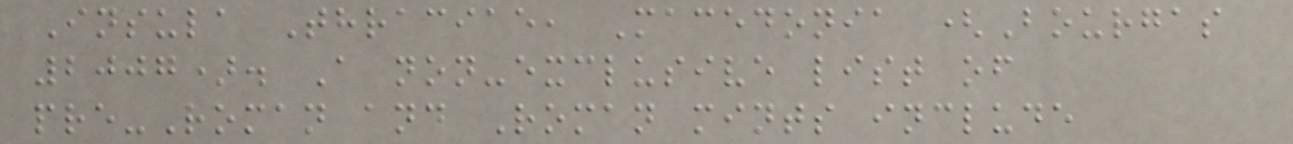Insula Thraciae, Macedonia (Bourgas
2007). A non-exclusive list of
pre-Roman and Roman mints include
